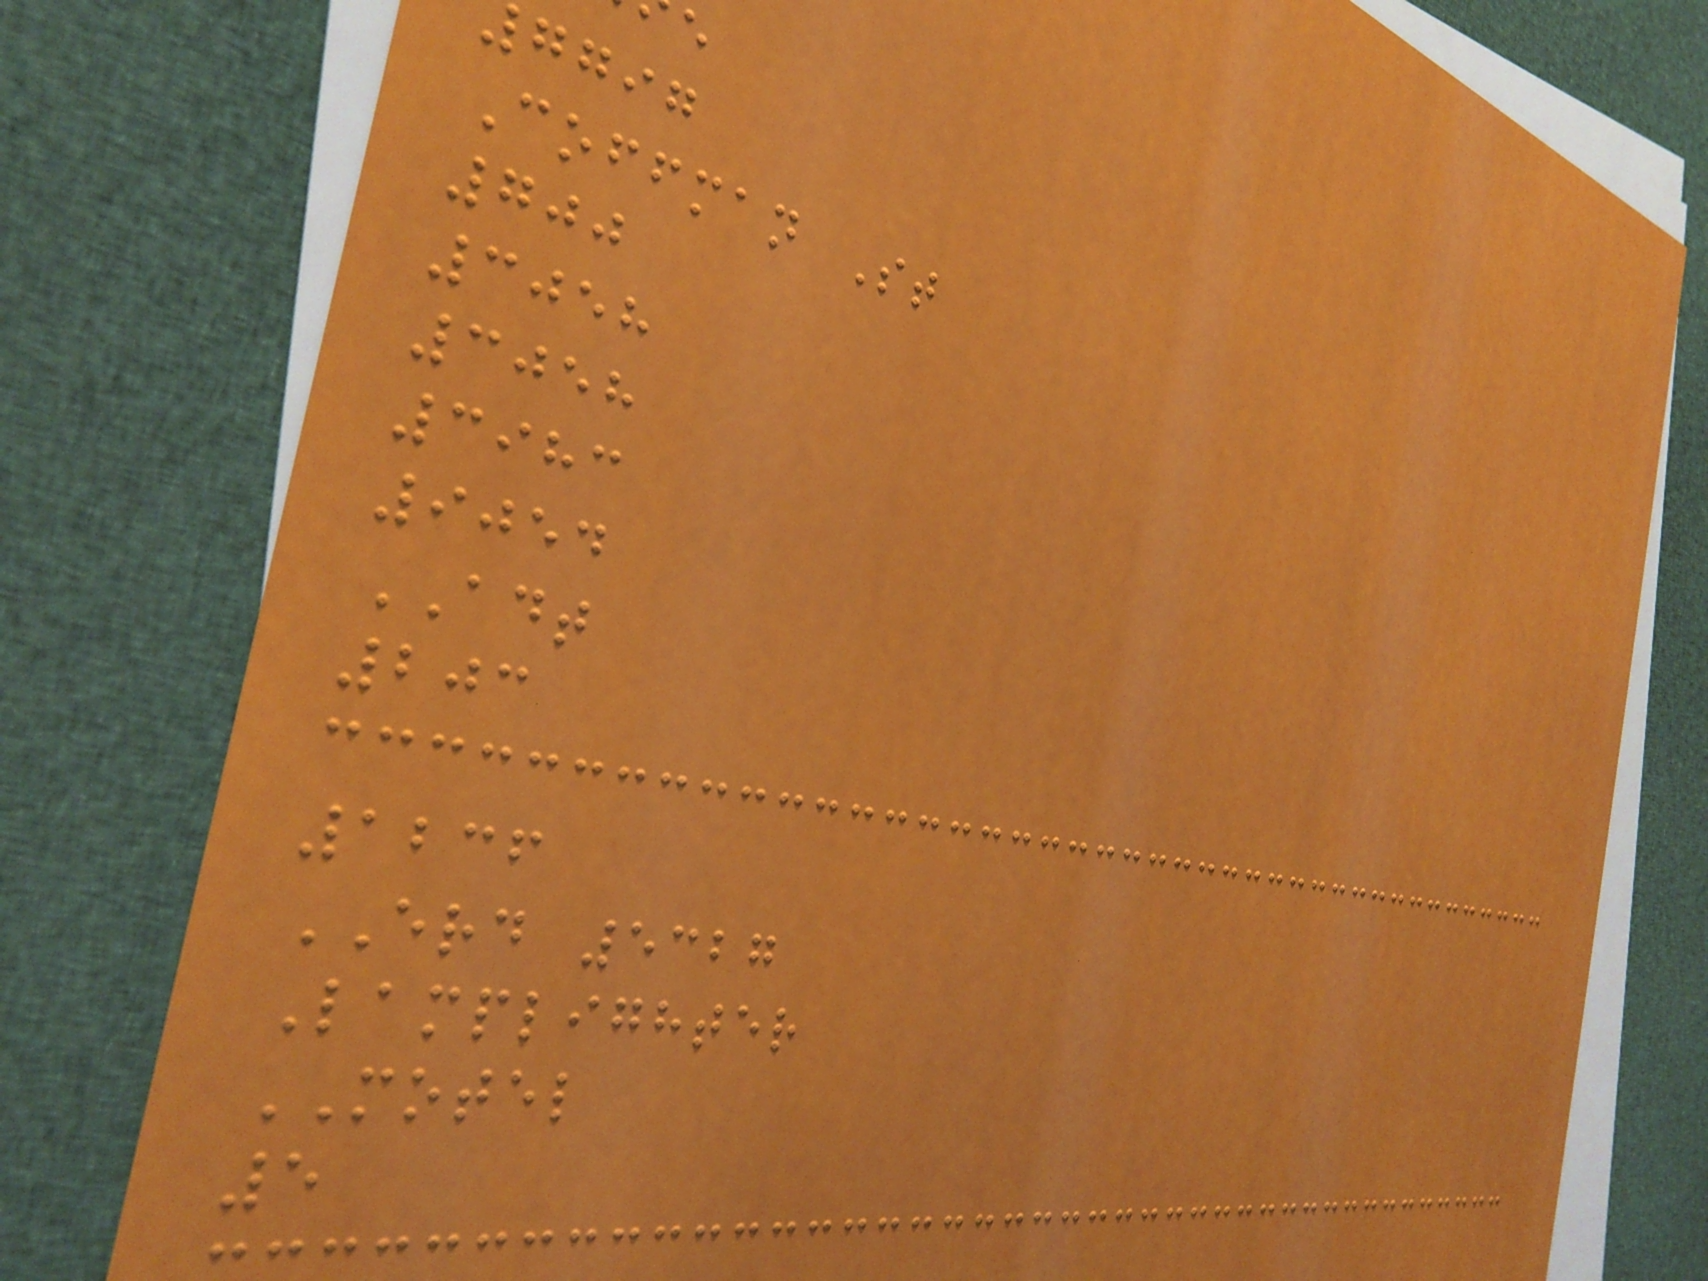ggig
Coffman St
700
3058
3058
3983
9054
ADT
203
1236
ERD 5327
Lamplighter
MOTEL
5
